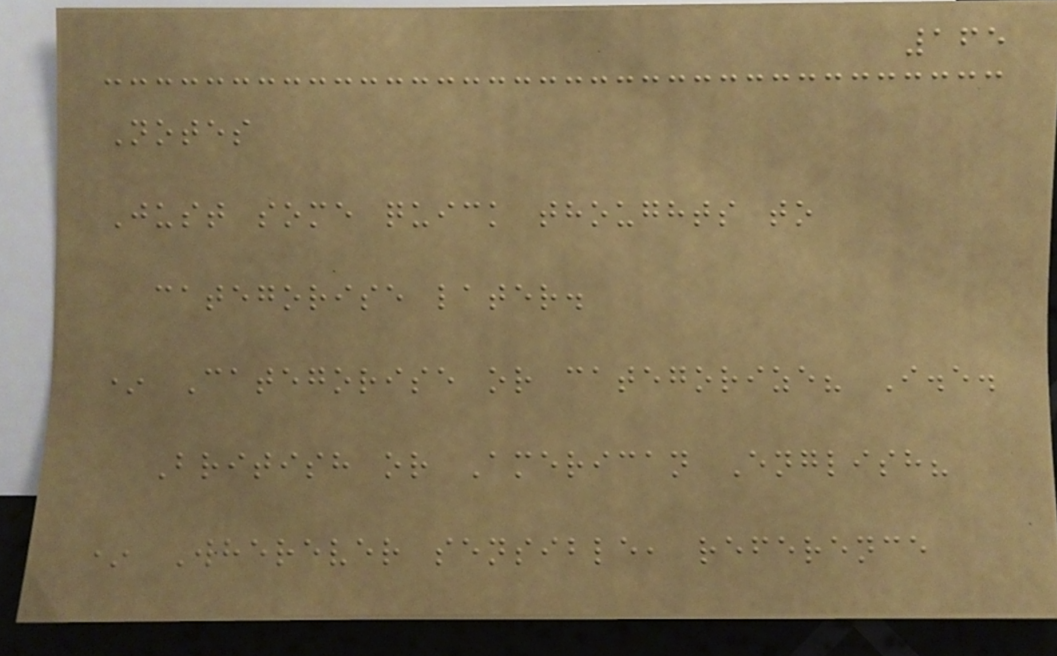165
Notes
Just some quick thoughts to
categorise later.
* Categorise or categorize? I.e.
British or American English?
* Wherever sensible, reference
